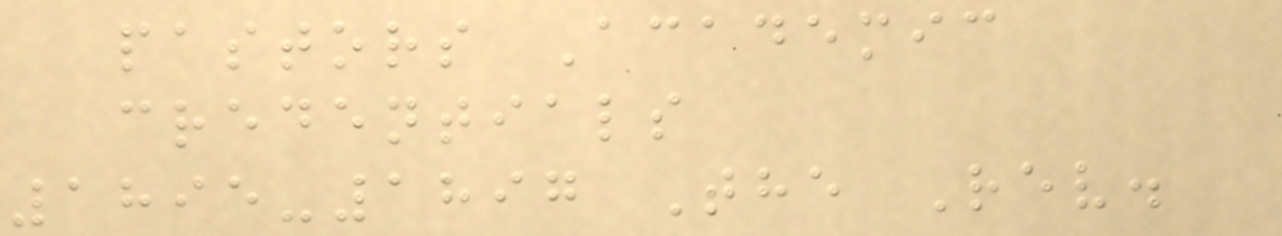pastors Academic
credentials
1895-1897 The Rev.
